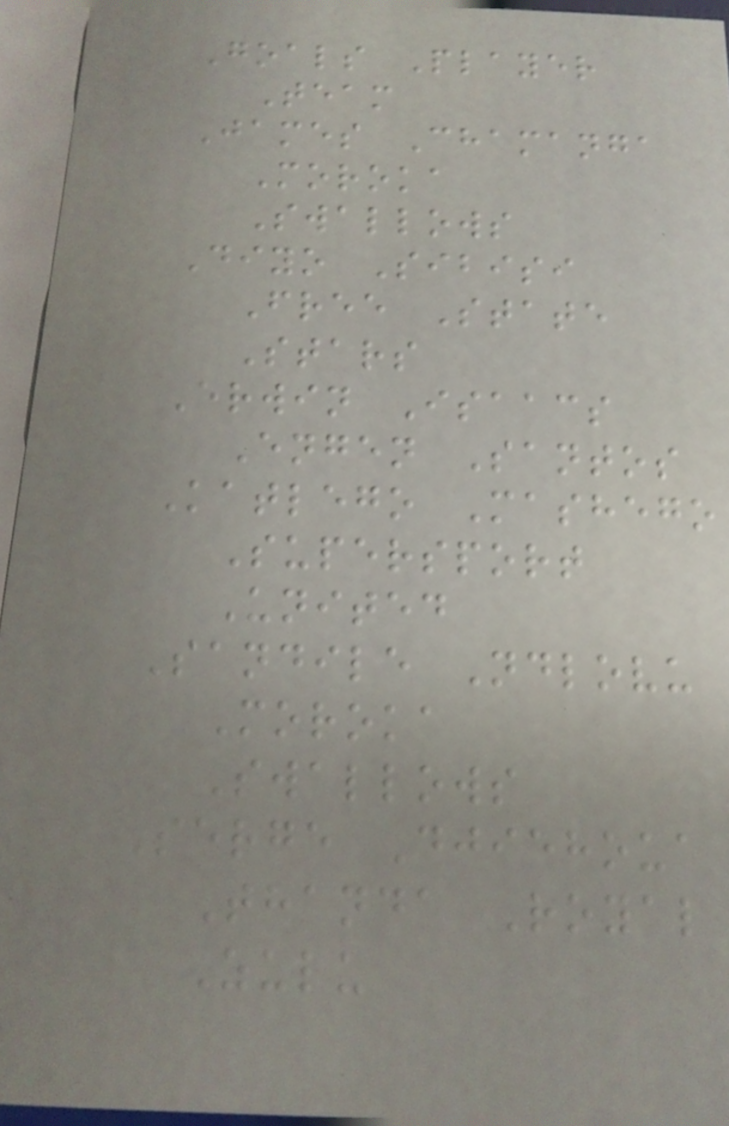Goals Player
Team
James Chamanga
Moroka
Swallows
Diyo Sibisi
Free State
Stars
Erwin Isaacs
Engen Santos
Katlego Mashego
Supersport
United
Sandile Ndlovu
Moroka
Swallows
Serge Djiehoua
Thanda Royal
Zulu
